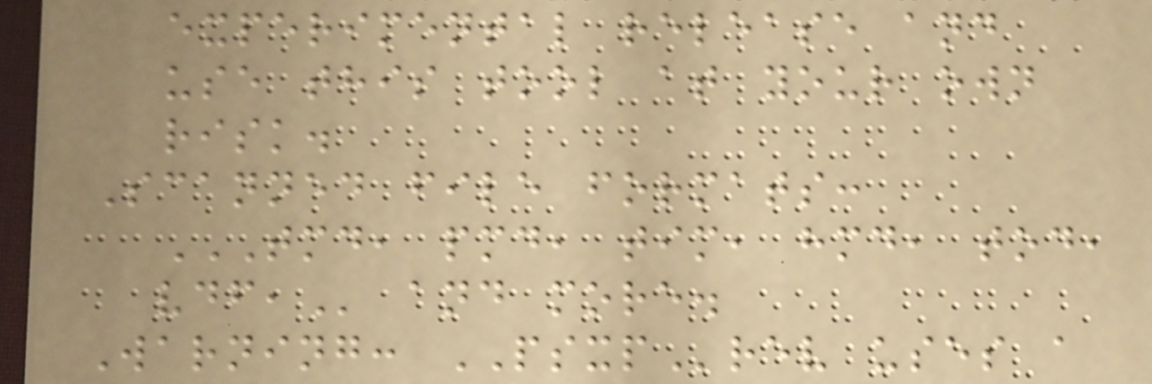experimental release and
use this tool at your own
risk.
Scanned file formats:
TMD, PMD, TIM, HMD, TOD,
VDF, and more.
Warning: PSXPrev uses a
